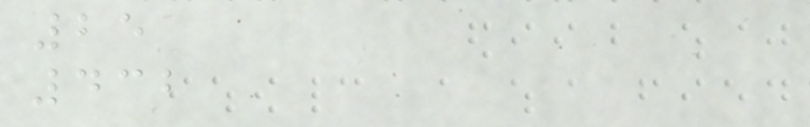25
432
